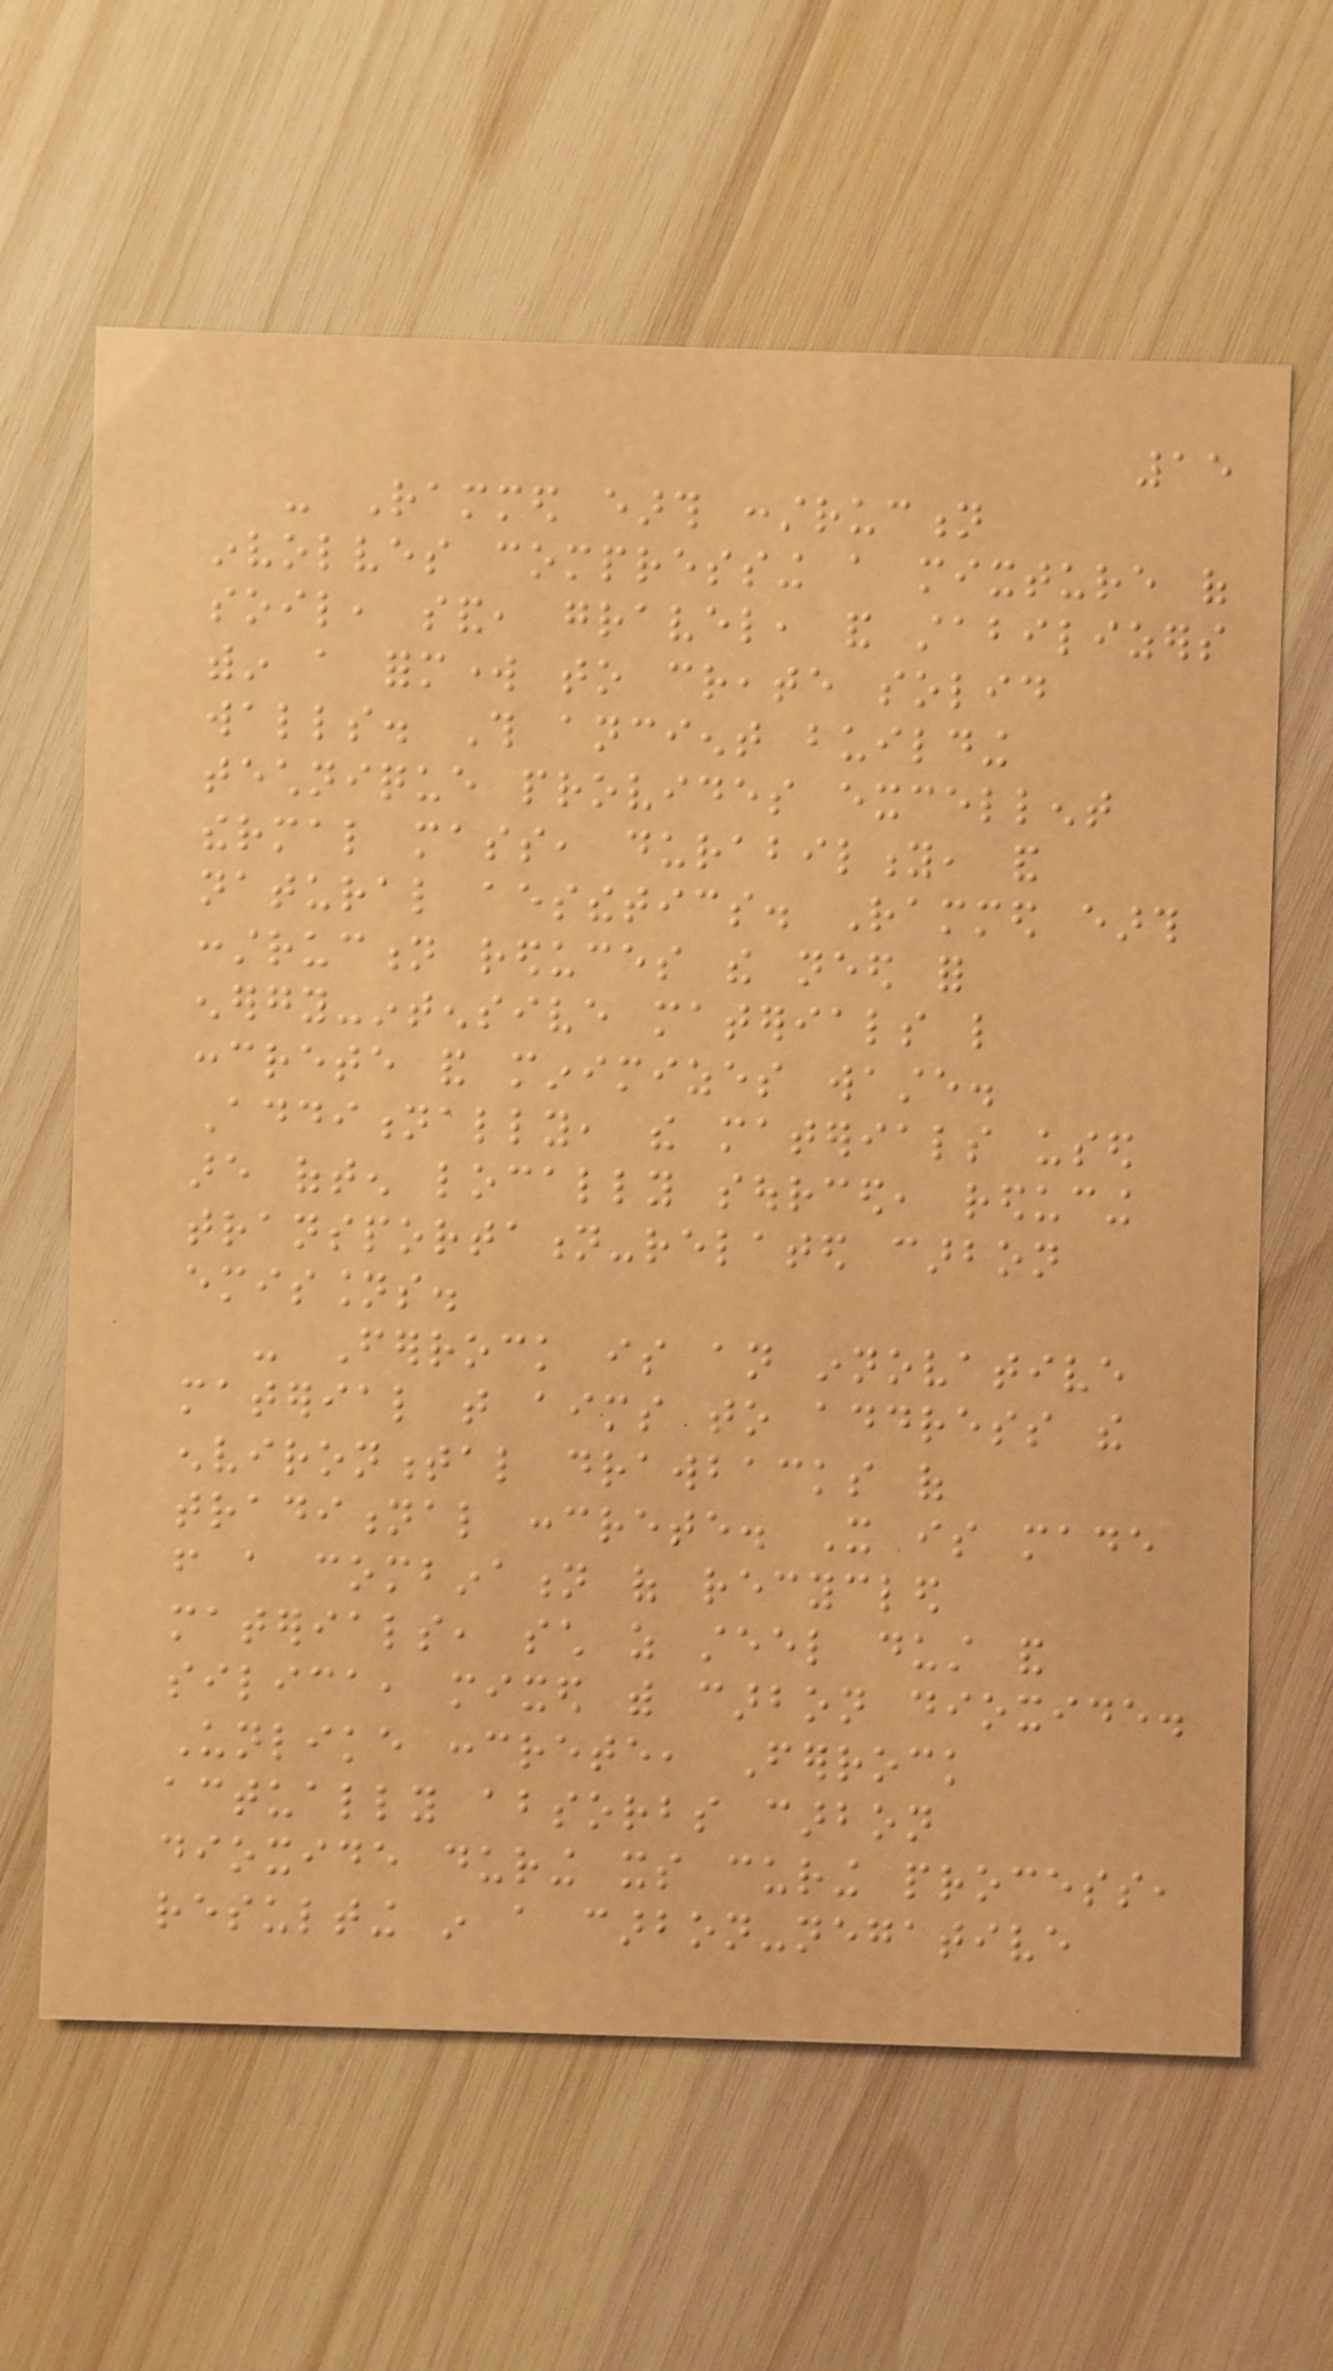15
- Rammed earth construction
involves compressing a mixture of
soil, sand, gravel, and stabilizers
within a formwork to create solid
walls. This ancient building
technique provides excellent
thermal mass, durability, and
natural aesthetics. Rammed earth
construction reduces the need for
energy-intensive materials like
concrete and minimizes waste.
Additionally, the materials used
are often locally sourced, reducing
transportation-related carbon
emissions.
- Ferrock is an innovative
material that aims to address the
environmental drawbacks of
traditional concrete. It is made
from a combination of recycled
materials, such as steel dust and
silica, mixed with carbon dioxide.
Unlike concrete, Ferrock
actually absorbs carbon
dioxide during its curing process,
resulting in a carbon-negative
